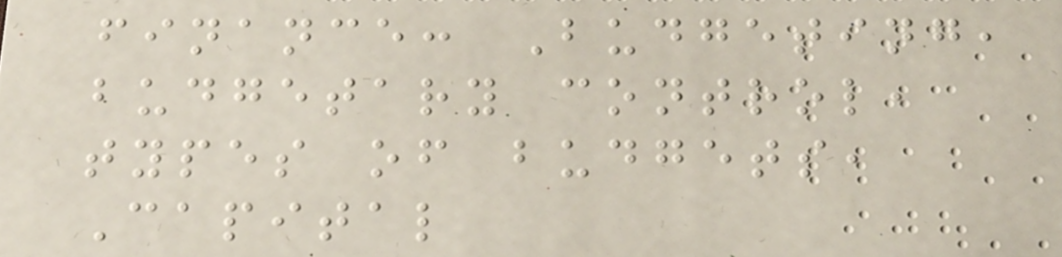finance: Budgeting,
budgetary control,
types of budgets,
Capital
